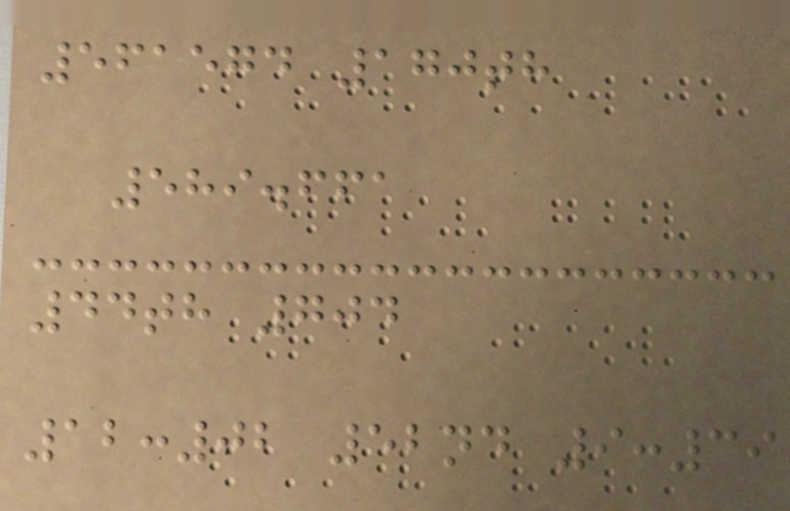561574 170th
589.661
44th 704
12:02 52nd 9:39
